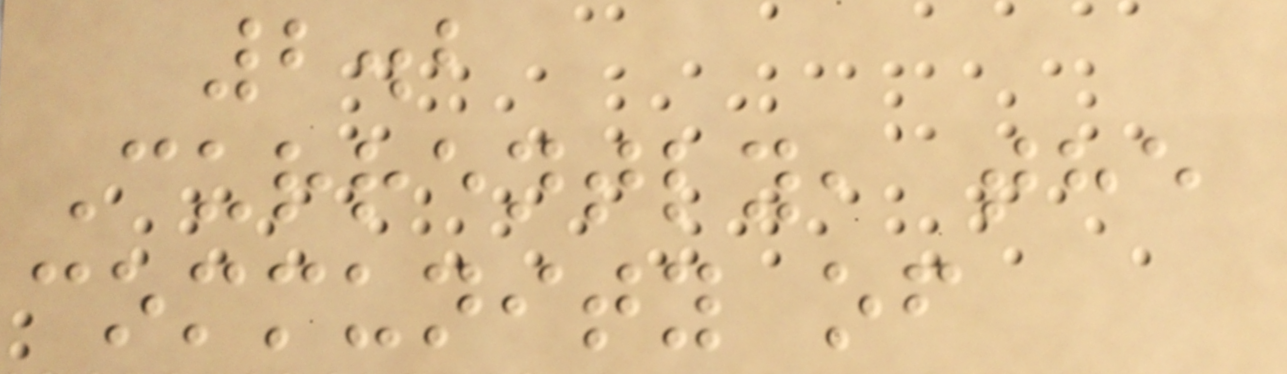2.2
Currently, the
community of
